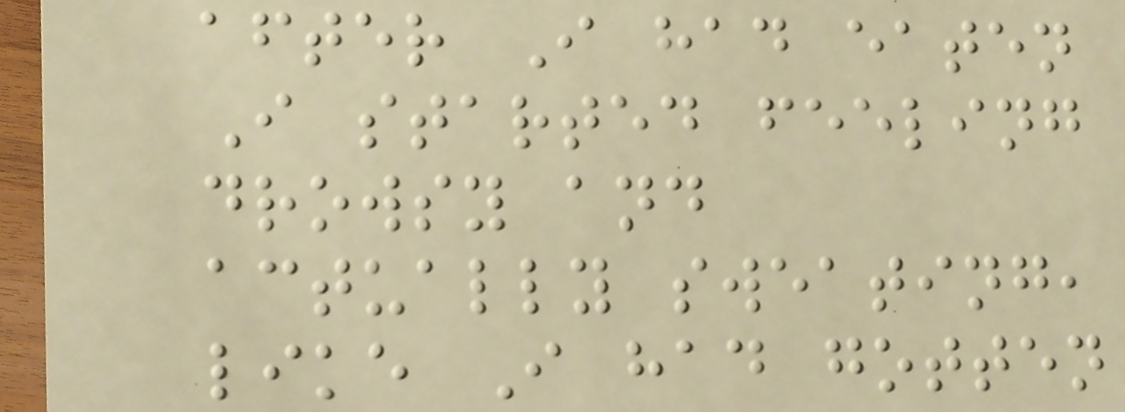after I had eaten
I started feeling
drowsy and
actually sweating,
like I had gotten
